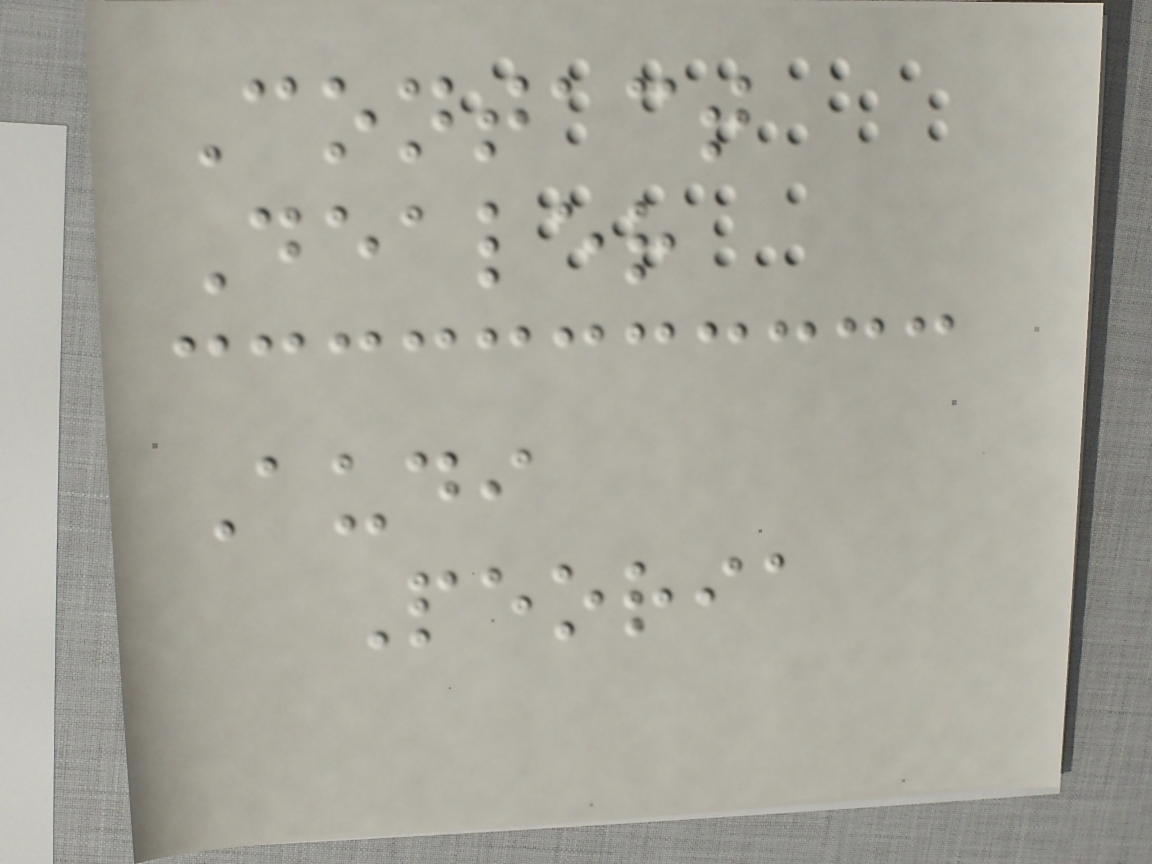Contact
Dealer
Audi
Peoria
